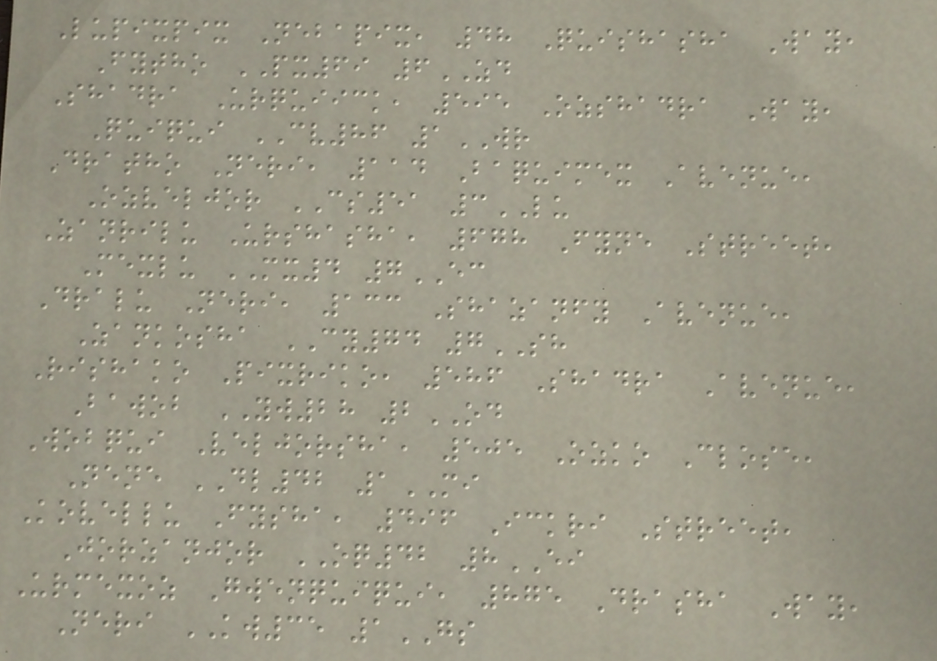Lupixpix Nebapix, 48 Quishasha Way,
Fytho PX69 6ZD
Shadra Urquiick, 595 Ozshadra Way,
Quiqui CV86 1WR
Dratho Neri, 114 Baquimex Avenue,
Ozveljor CS51 3LU
Zanrilu Urshasha, 678 Fyne Street,
Mexlu MX4 7EC
Dralu Neri, 133 Shazanfy Avenue,
Zankosha CY74 7SH
Rishako Pixriko, 586 Shadra Avenue,
Bawob YW28 2OD
Wobqui Veljorsha, 505 Ozko Close,
Nene DL42 1MI
Kovellu Fysha, 496 Ickri Street,
Jorzanjor OQ42 8EI
Urmexoz Gwenquiqui, 875 Drasha Way,
Neri KW35 1GS
